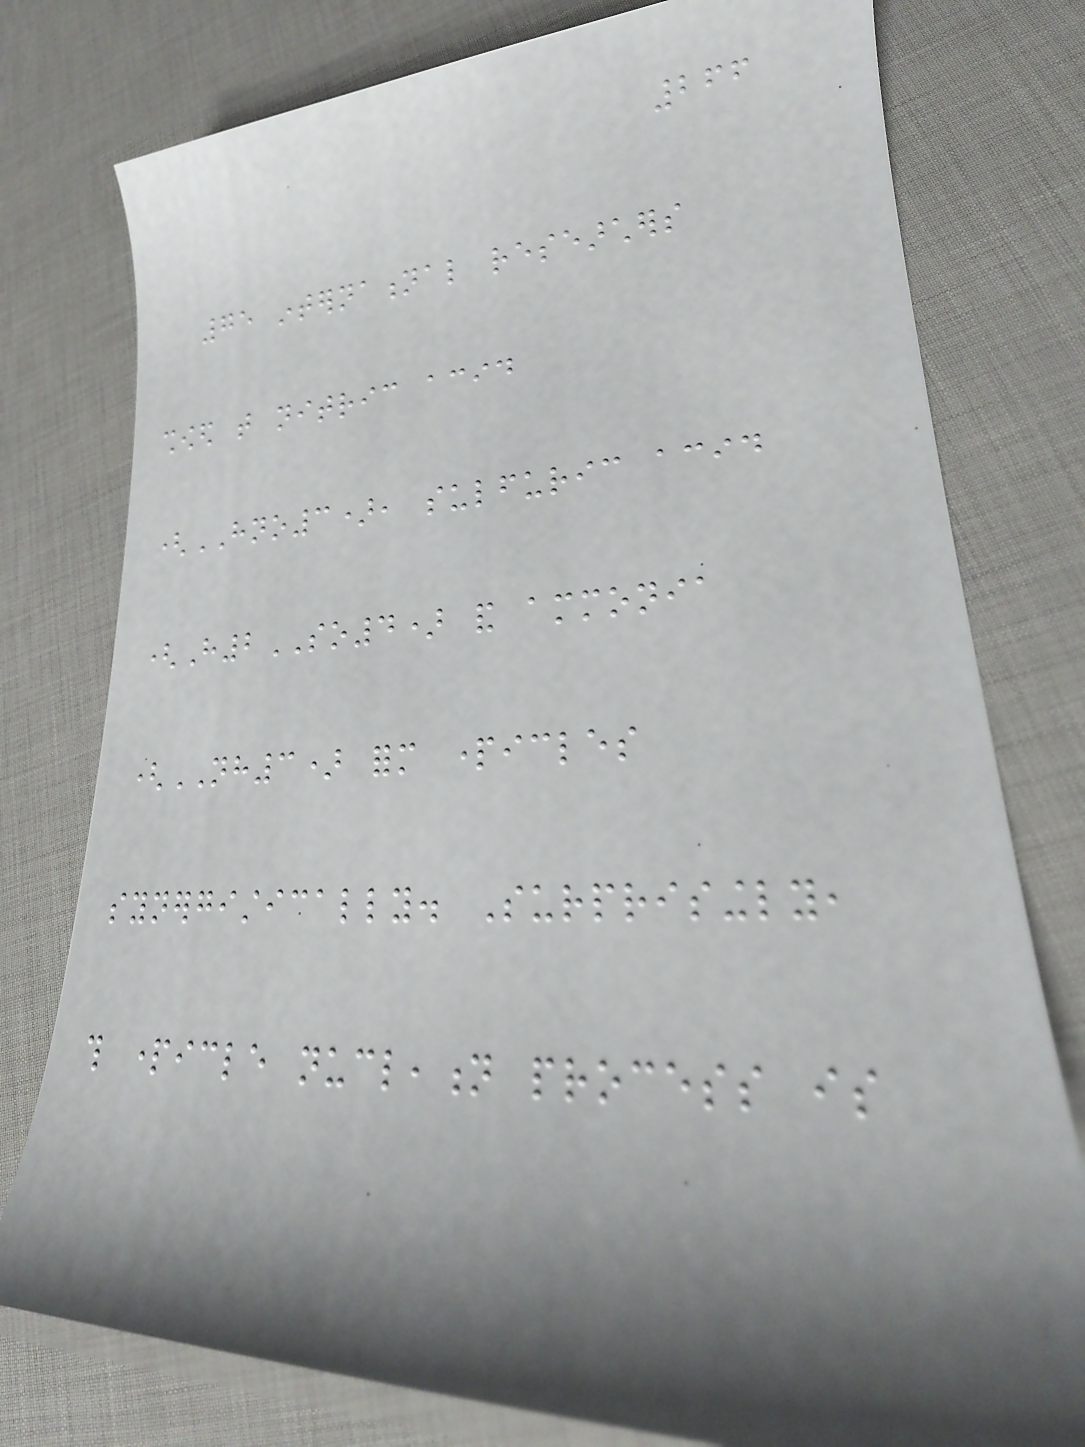266
75 international researchers
showed that nitric acid
(HNO3), sulfuric acid
(H2SO4) and ammonia
(NH3) form particles
synergistically. Surprisingly,
this particle nucleation process is
